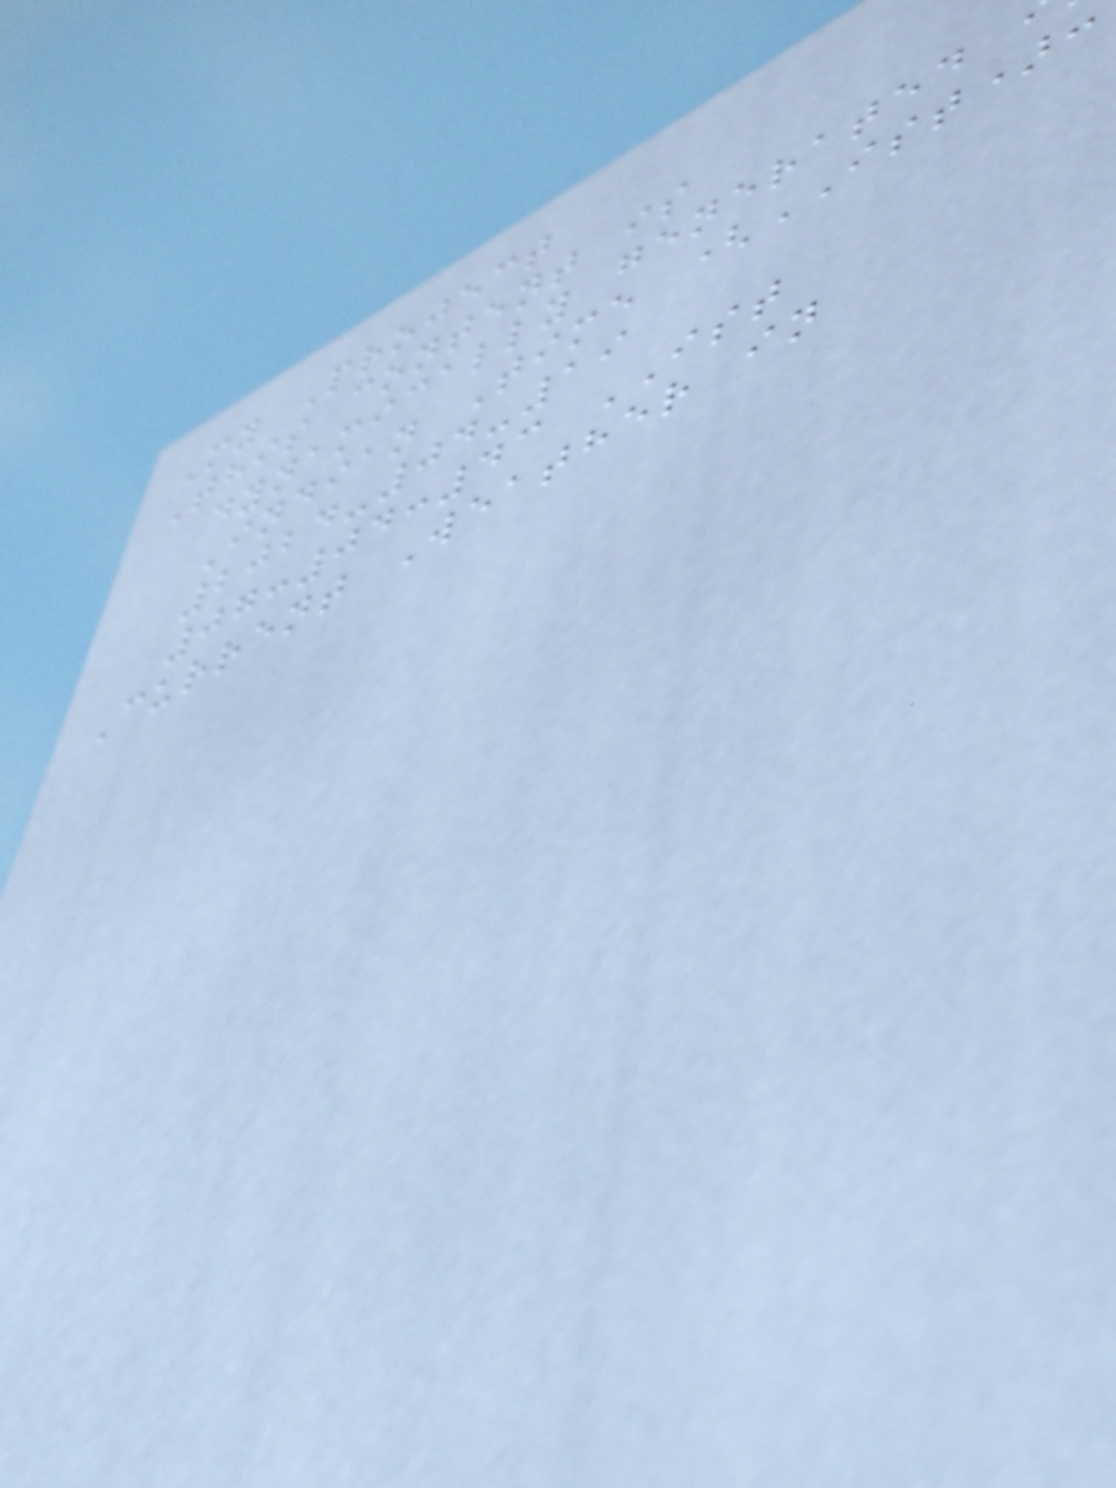My Project
This content is
dynamically generated
Indian Time (IST):
2024-04-19
07:04:43 IST
Current Weather in
